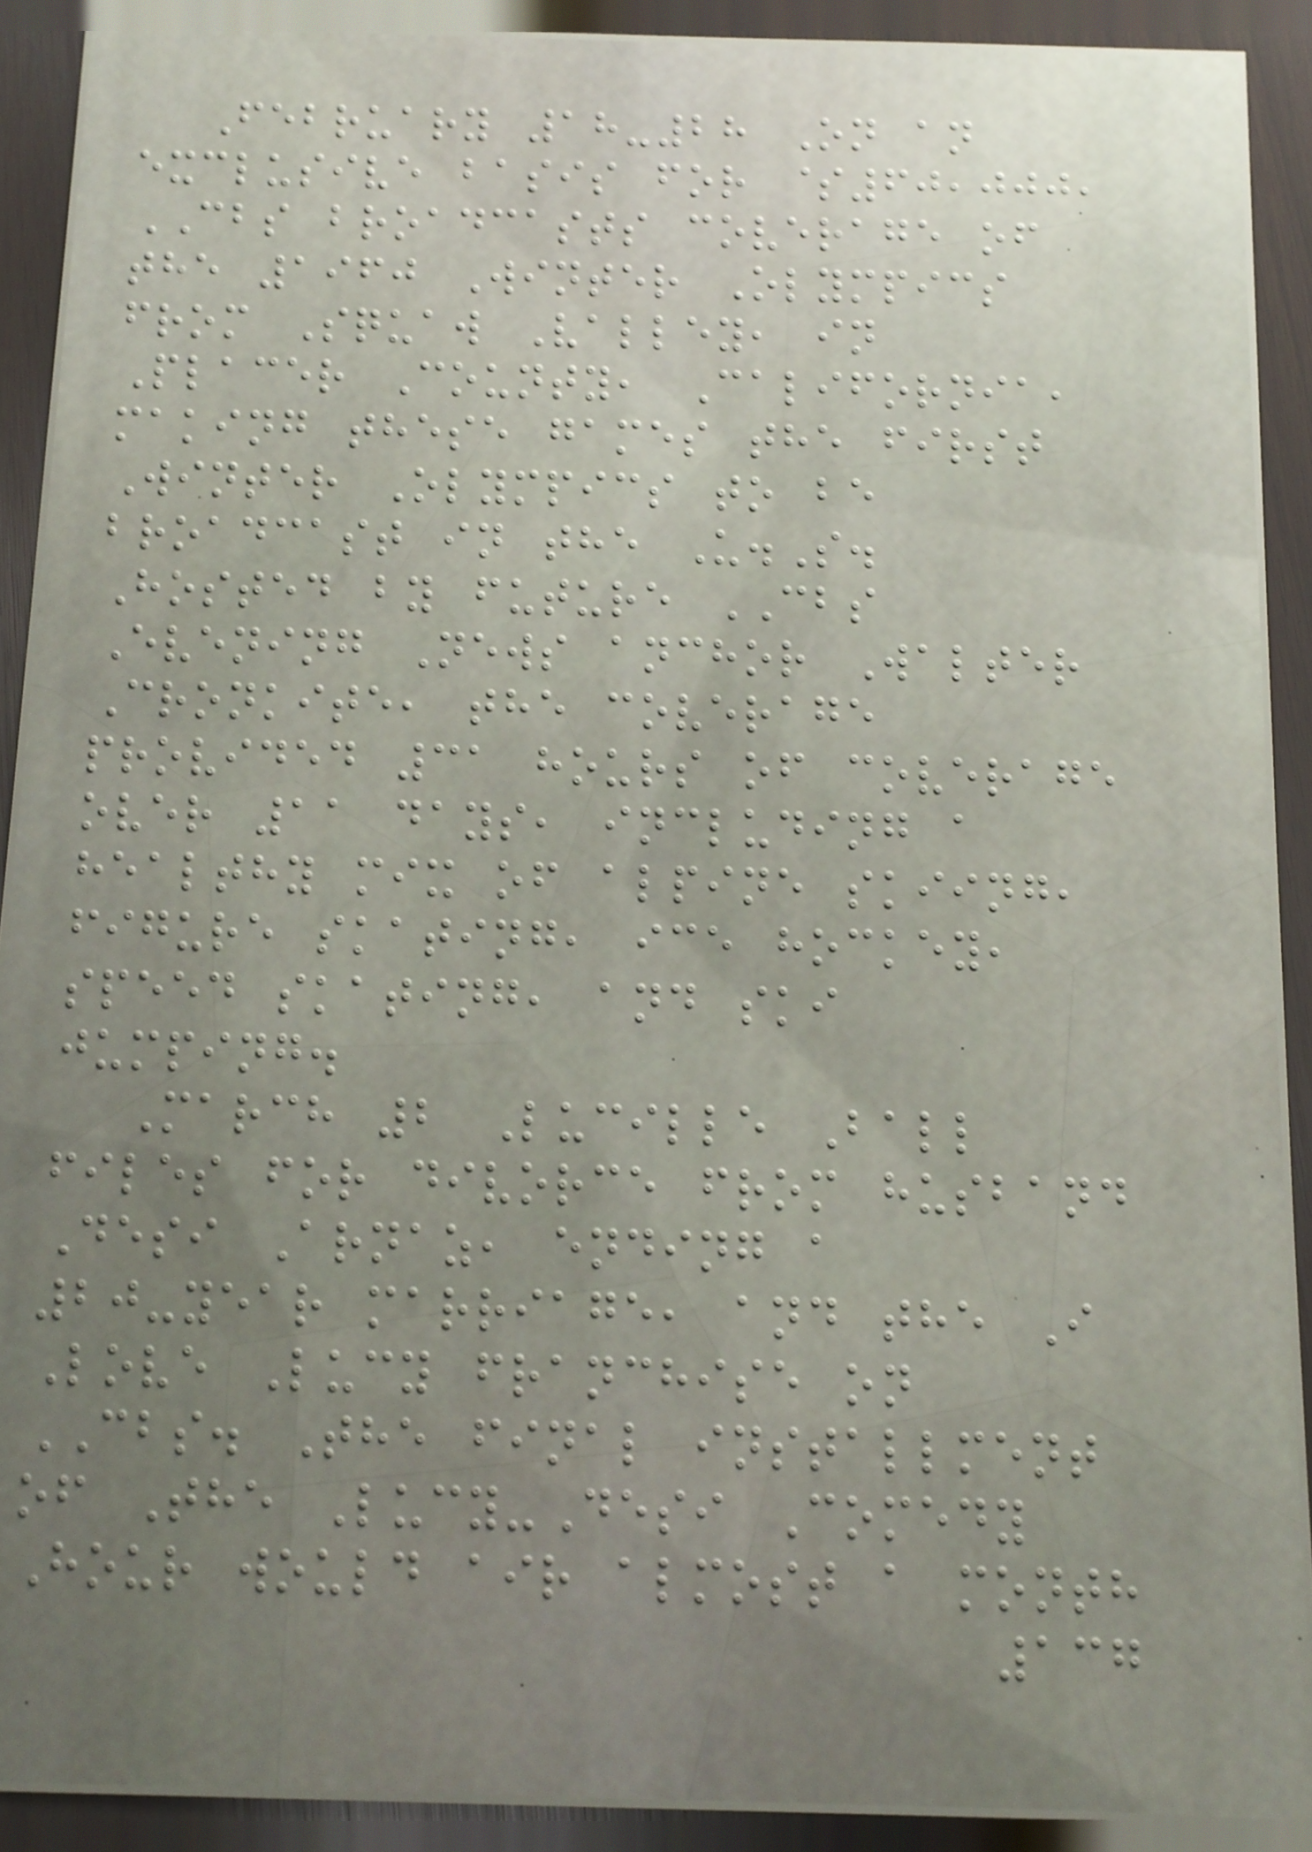February 18-28 On an
exclusive basis for $60,000,
CBS broadcasts coverage of
the 1960 Winter Olympics
from Squaw Valley, in
Placer County, California,
making these games the first
Winter Olympics to be
broadcast in the U.S.
Hosted by future CBS
Evening News anchor Walter
Cronkite, the coverage
provided 31 hours of coverage
over 11 days, including a
healthy mix of alpine skiing,
figure skating, ice hockey,
speed skating, and ski
jumping.
March 2 Lucille Ball
files for divorce from husband
Desi Arnaz, ending a
20-year marriage, and the I
Love Lucy franchise on
CBS. The final installment
of The Lucy-Desi Comedy
Hour would air almost a month
137
